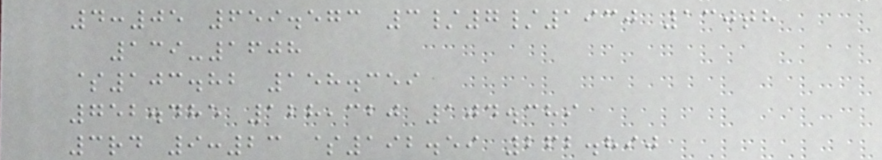4:05 659.573 3/7/1930 130th
139-1608
$103.82 158.359
752.485 128,320 104.389
3rd 9:23 $192.59 262.890
